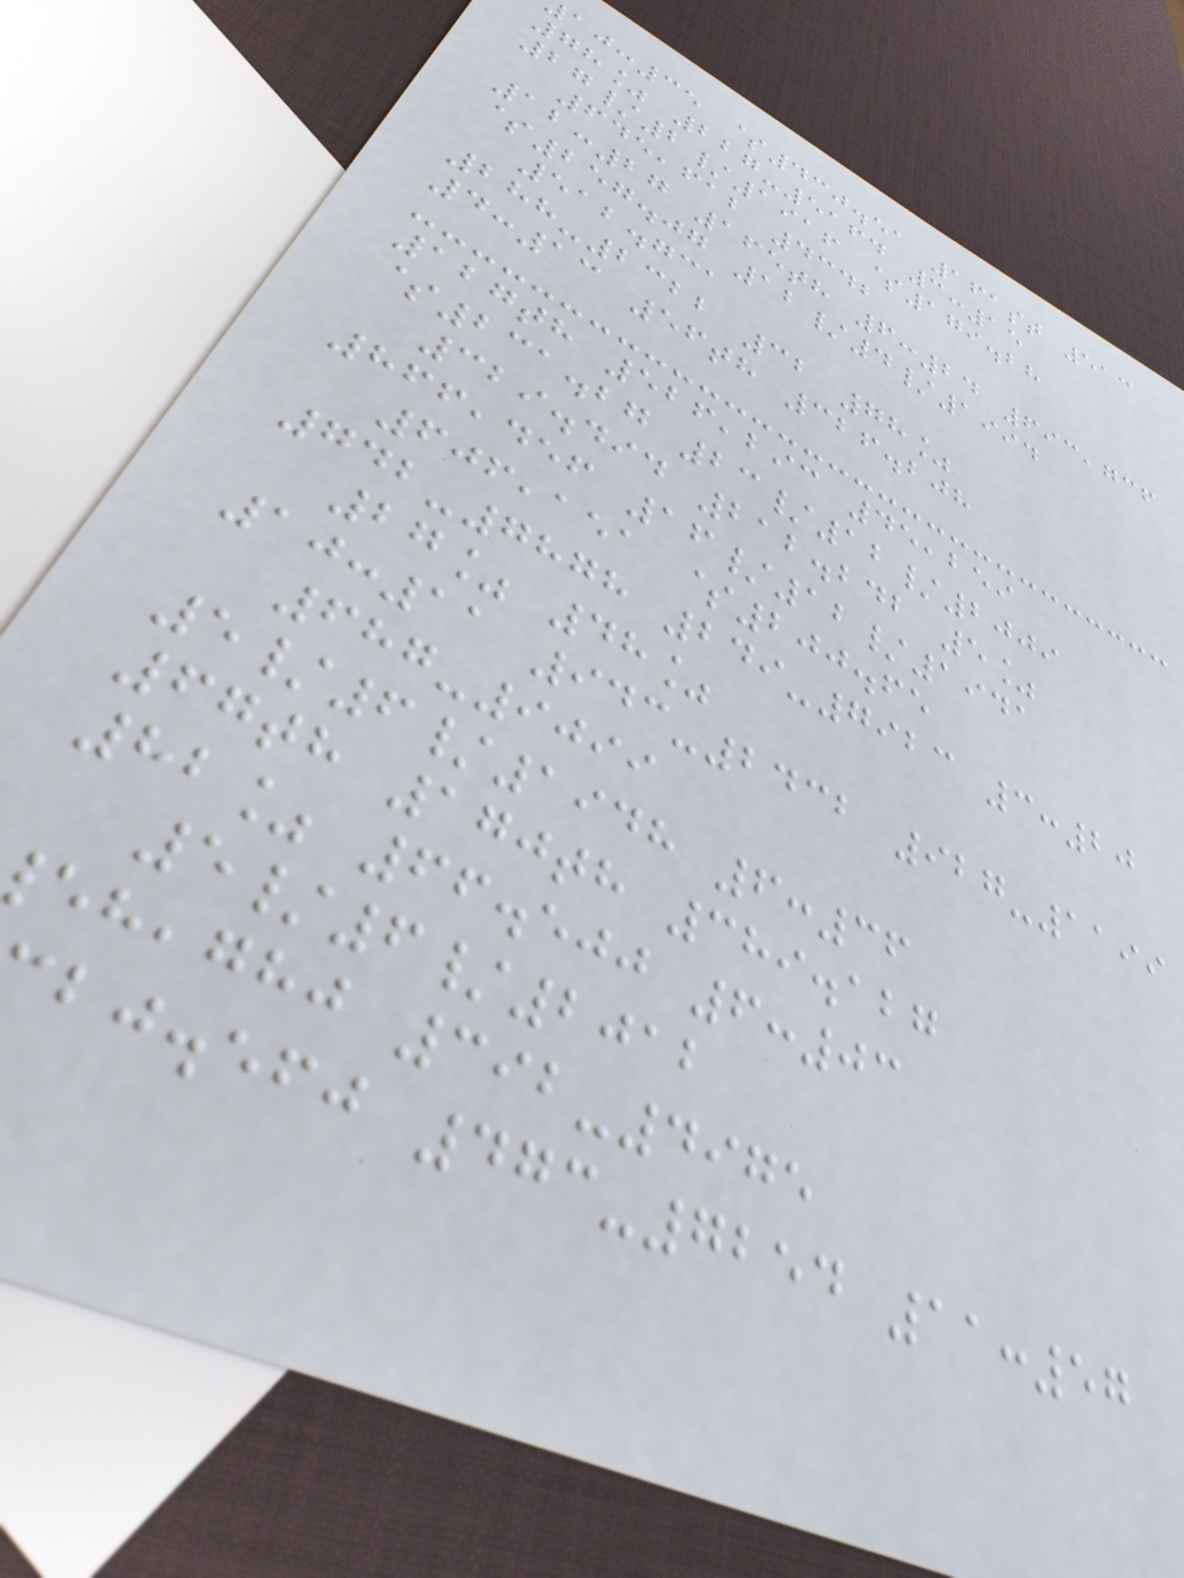:35 $430.51 161st 513
78% 227-5164 3:15
27/2/1916 $179.28
645,612 4342
12:27 165th 6:24 693,736
$257.07 12/4/1994
512.731
288-2322 32 78%
4:13 56th 326.208
127th 526,293 45,259
$231.27 23/12/2009
329.494 212.242 5%
866,456 16/12/1941
606,151 $200.65
742-7878 249-7923 3:20
27% 48%
10:11 943-2432 927-1199
687-9099
5/6/1948 6:36
67th 170th 389.127
82% 66.500 6:03
5/6/2012
,ghj 392-4975
bj.efj 473-7254 11:57
